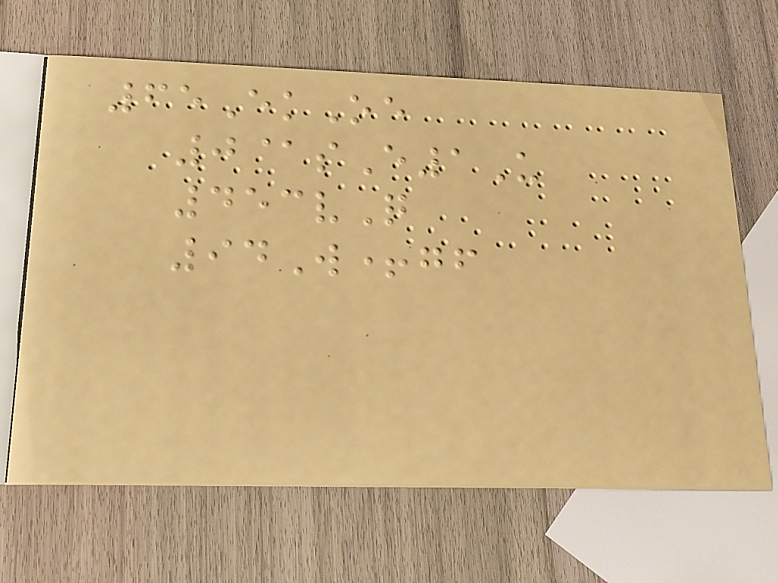65EkOe
0@sE1U
453vQ
94W+gf
